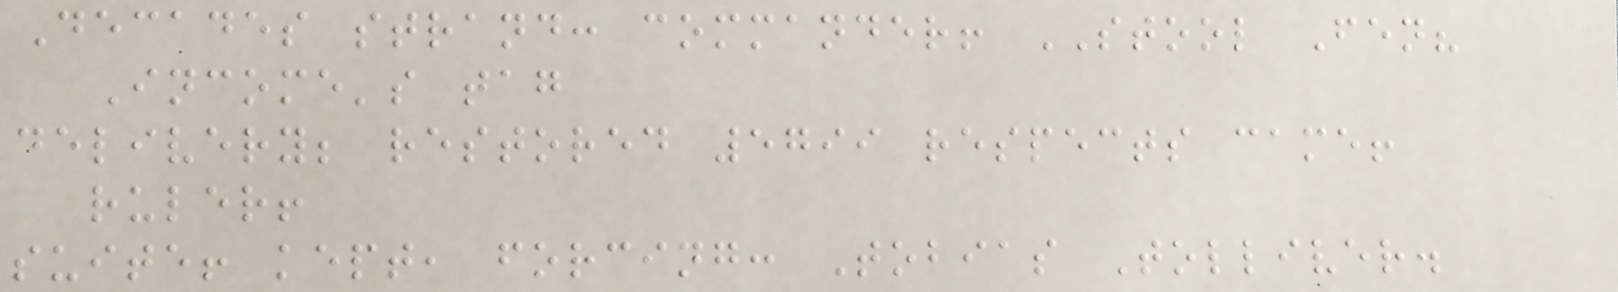Decades strand: commander! STOOL Fen?
Income's tag
delivery; restored 5799 respects came!
ruler!
suite! kept, forcing: Tobias Tolliver.
